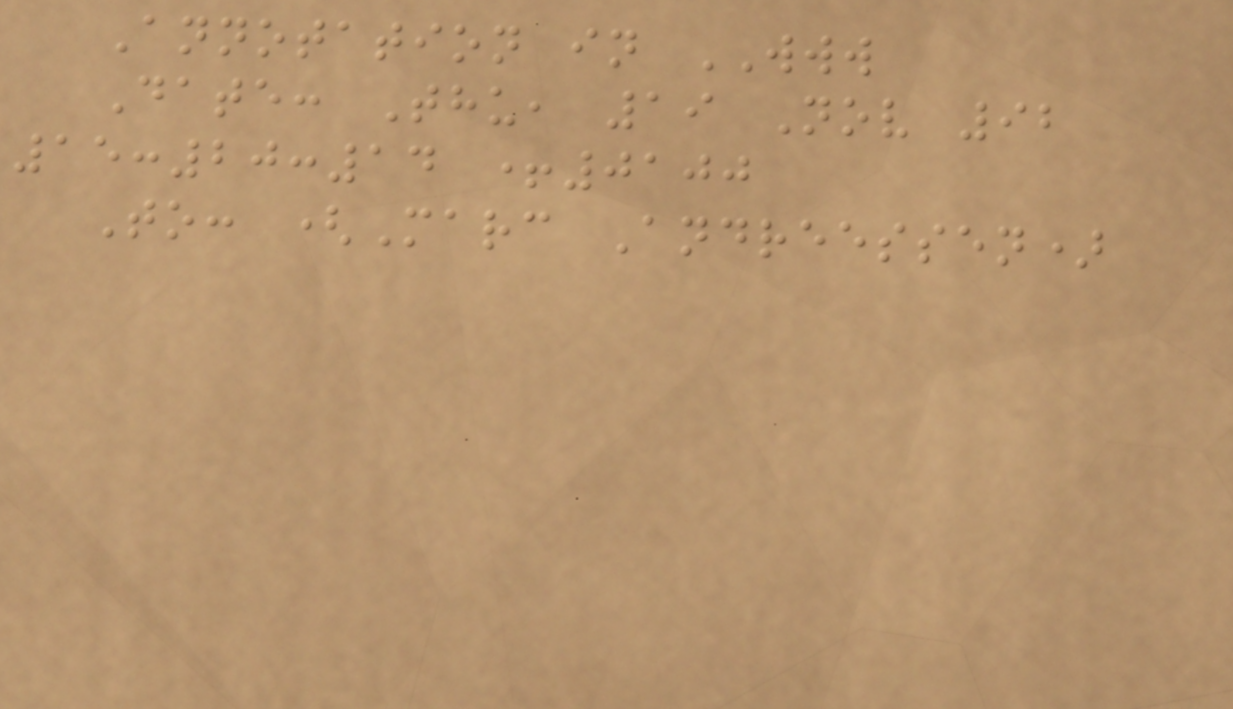Annotation in WWW
Date: Thu, 19 Nov 92
15:20:14 +0100
To: (Marc Andreessen)
